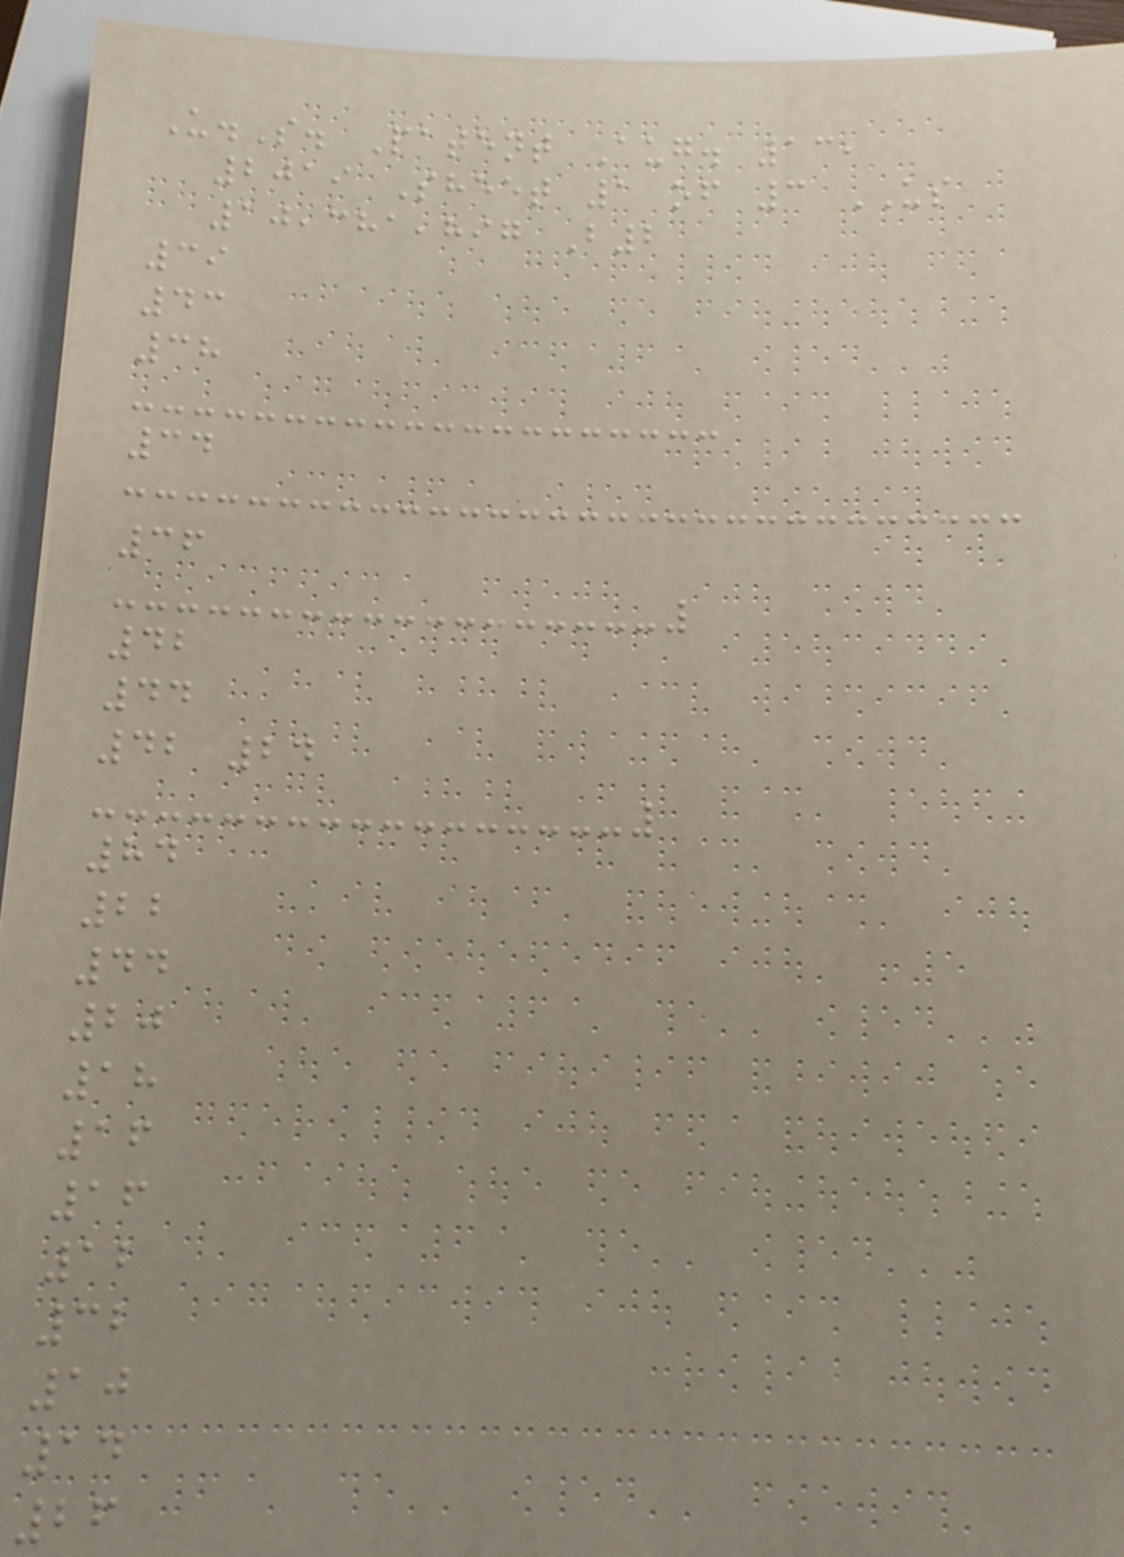U.S. Patent Aug. 13,
2019 Sheet 1 of 3 US
10,381,897 B2
39
43
38
34
36
42
44
42 24
84
22
44
20
18
16
16
12
32
10
14
26
